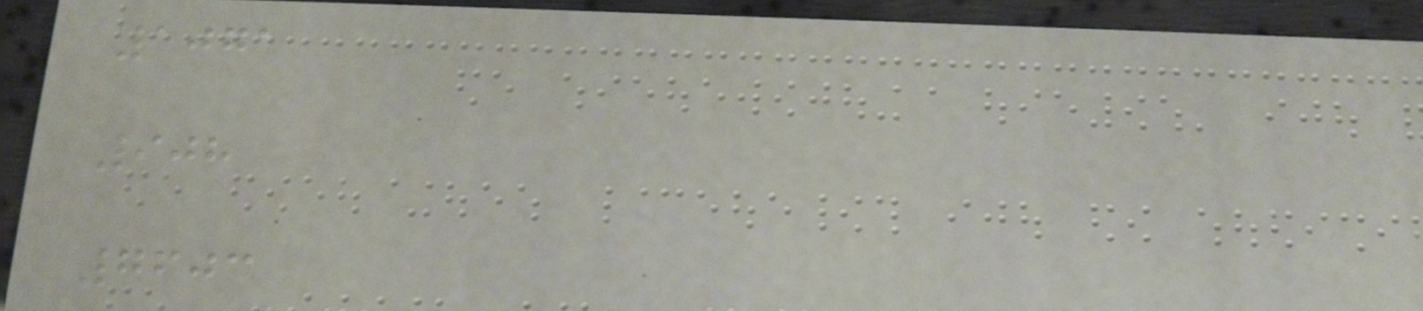1071
908
7603
